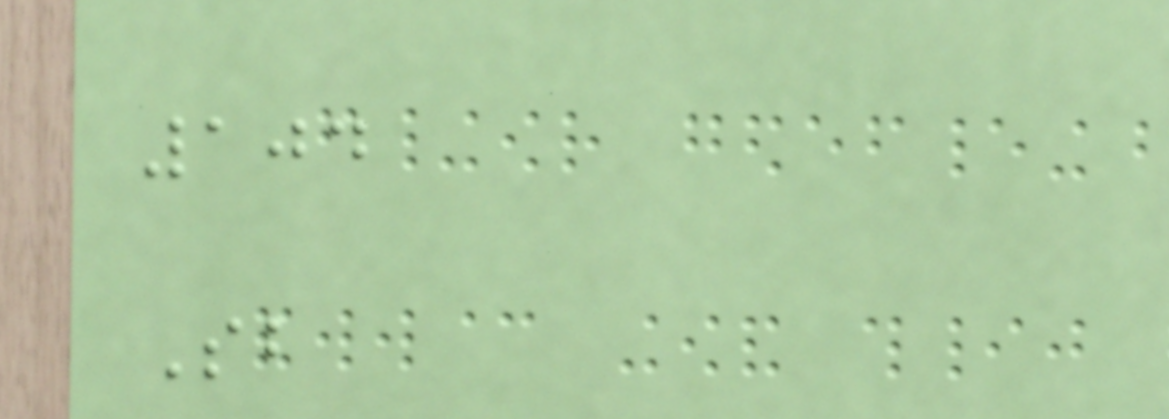104
Sb
